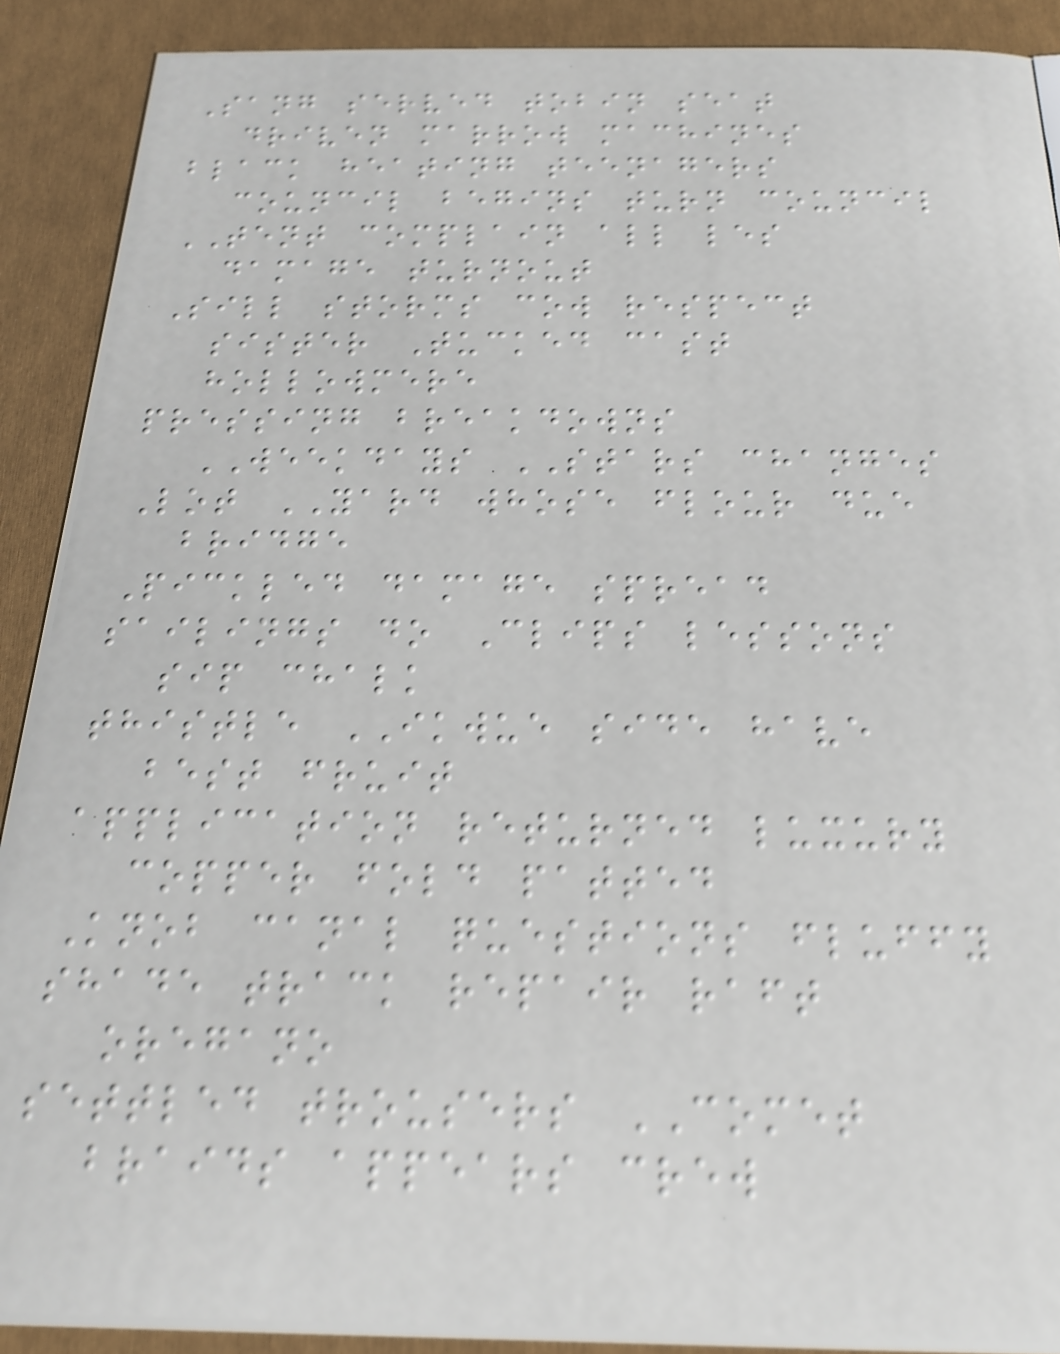Sang served tobin seat
driven marrow machines
black heating teenagers
council begins turn council
TENT complain all les
damage turnout
Sill storms cow respect
sister Tucked cast
hollowmere
pressing breakdowns
WEEKDAYS STARS changes
Lot YARD whose flour due
bridge
Pickled damage spread
sailings do Clips lessons
sip chalk
thistle IKWUE side have
best fruit
application returned luxury
copper fold patted
Knob canal questions fluffy
shade track repair raft
oregano
settled trousers COMET
braids appears crew
